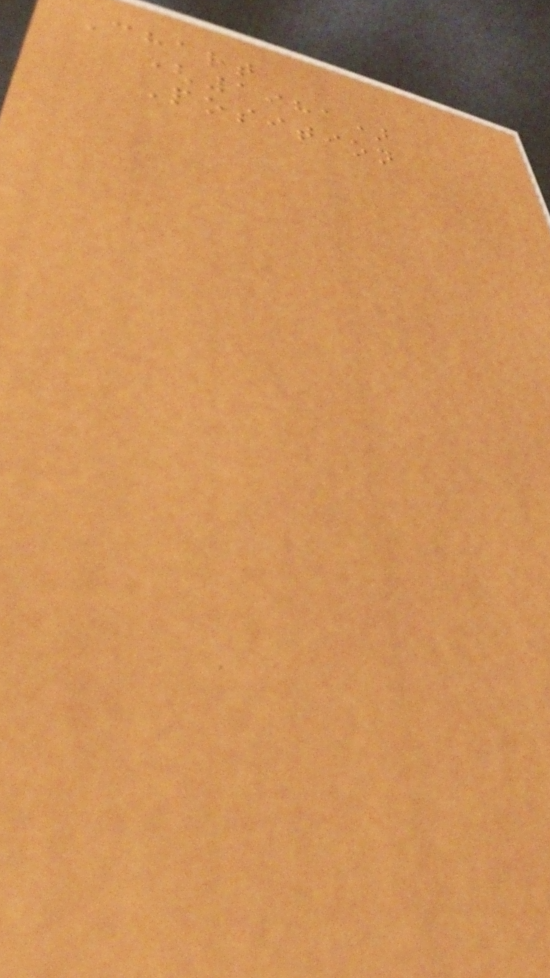Chart
(1981)
Position
